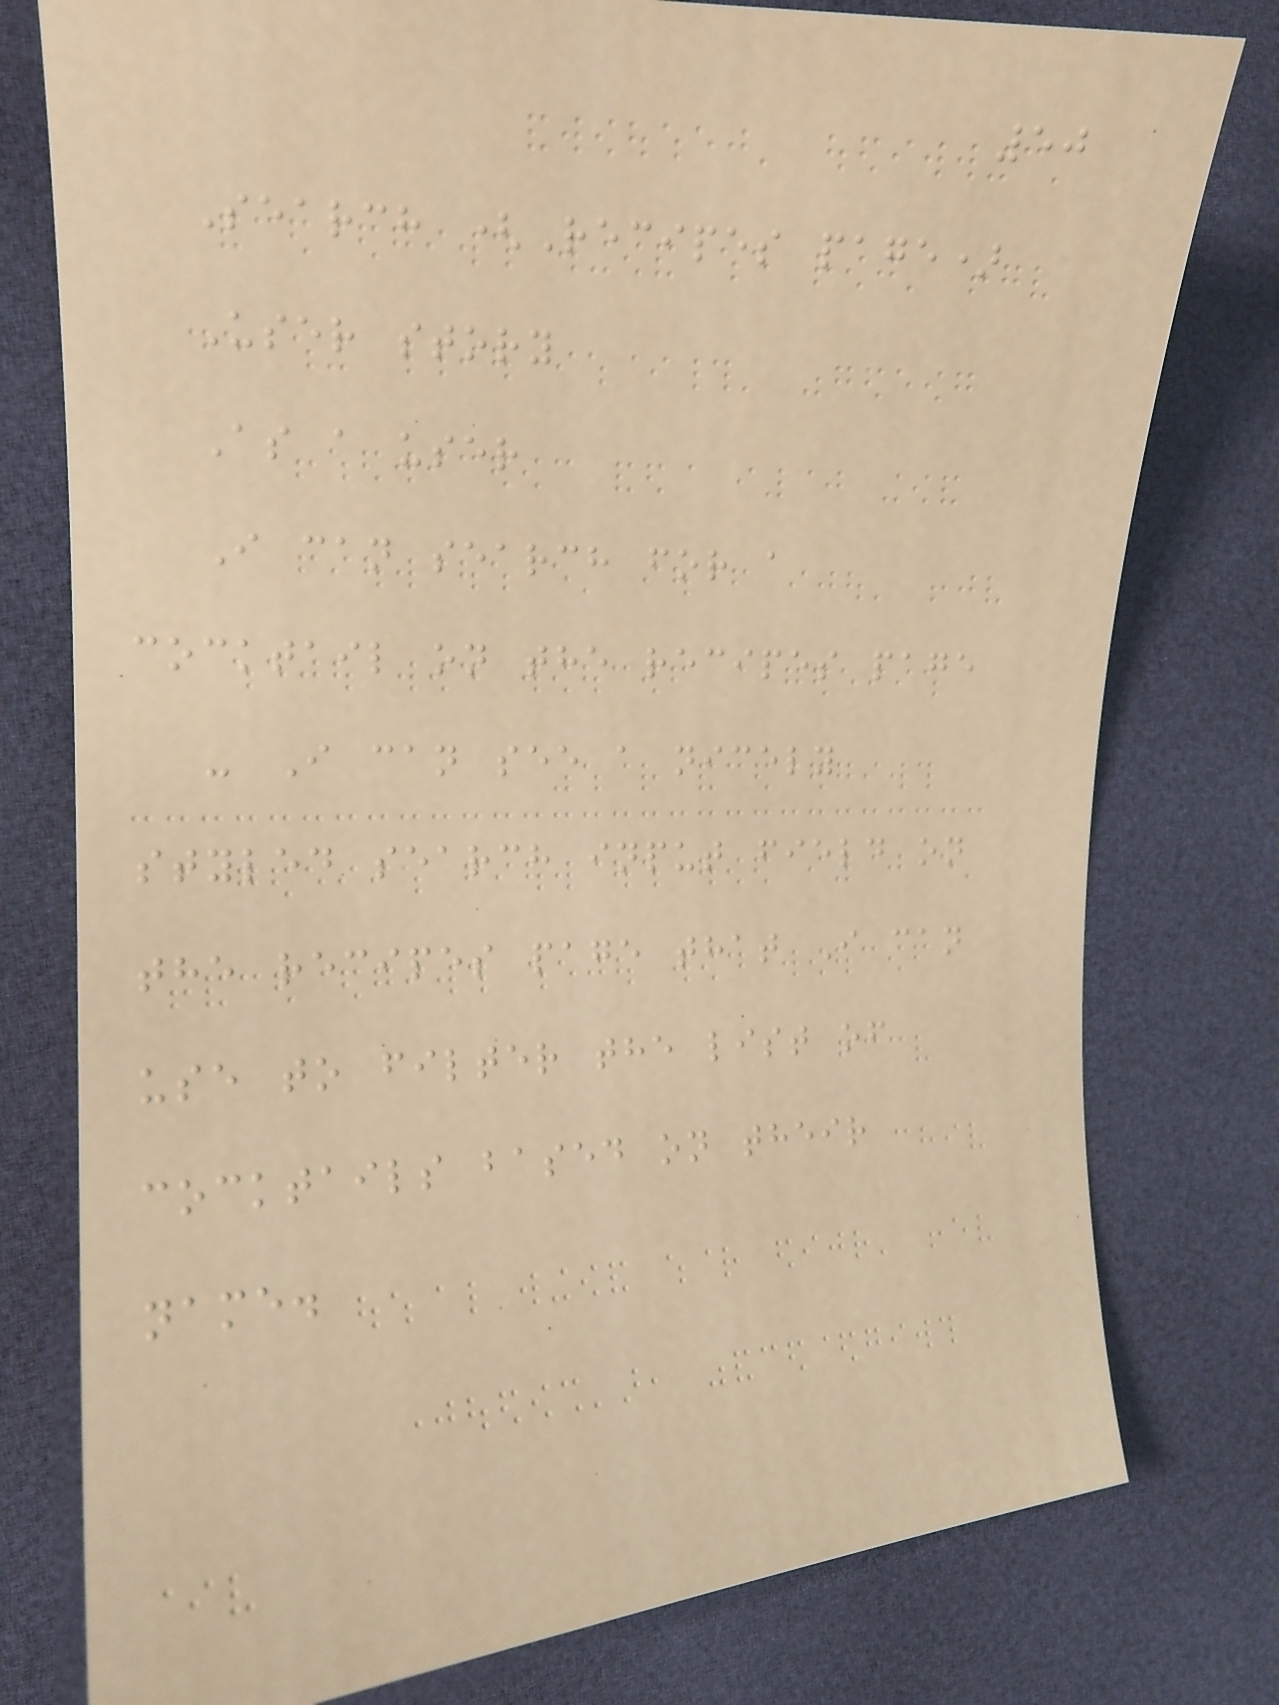50
Search (Recipes page)
User story
As a user
I can search for a
cocktail on the recipes page
- I can see a nicely
styled search input field on
the recipes page that I can
use to filter the list of
cocktails based on their
name.
